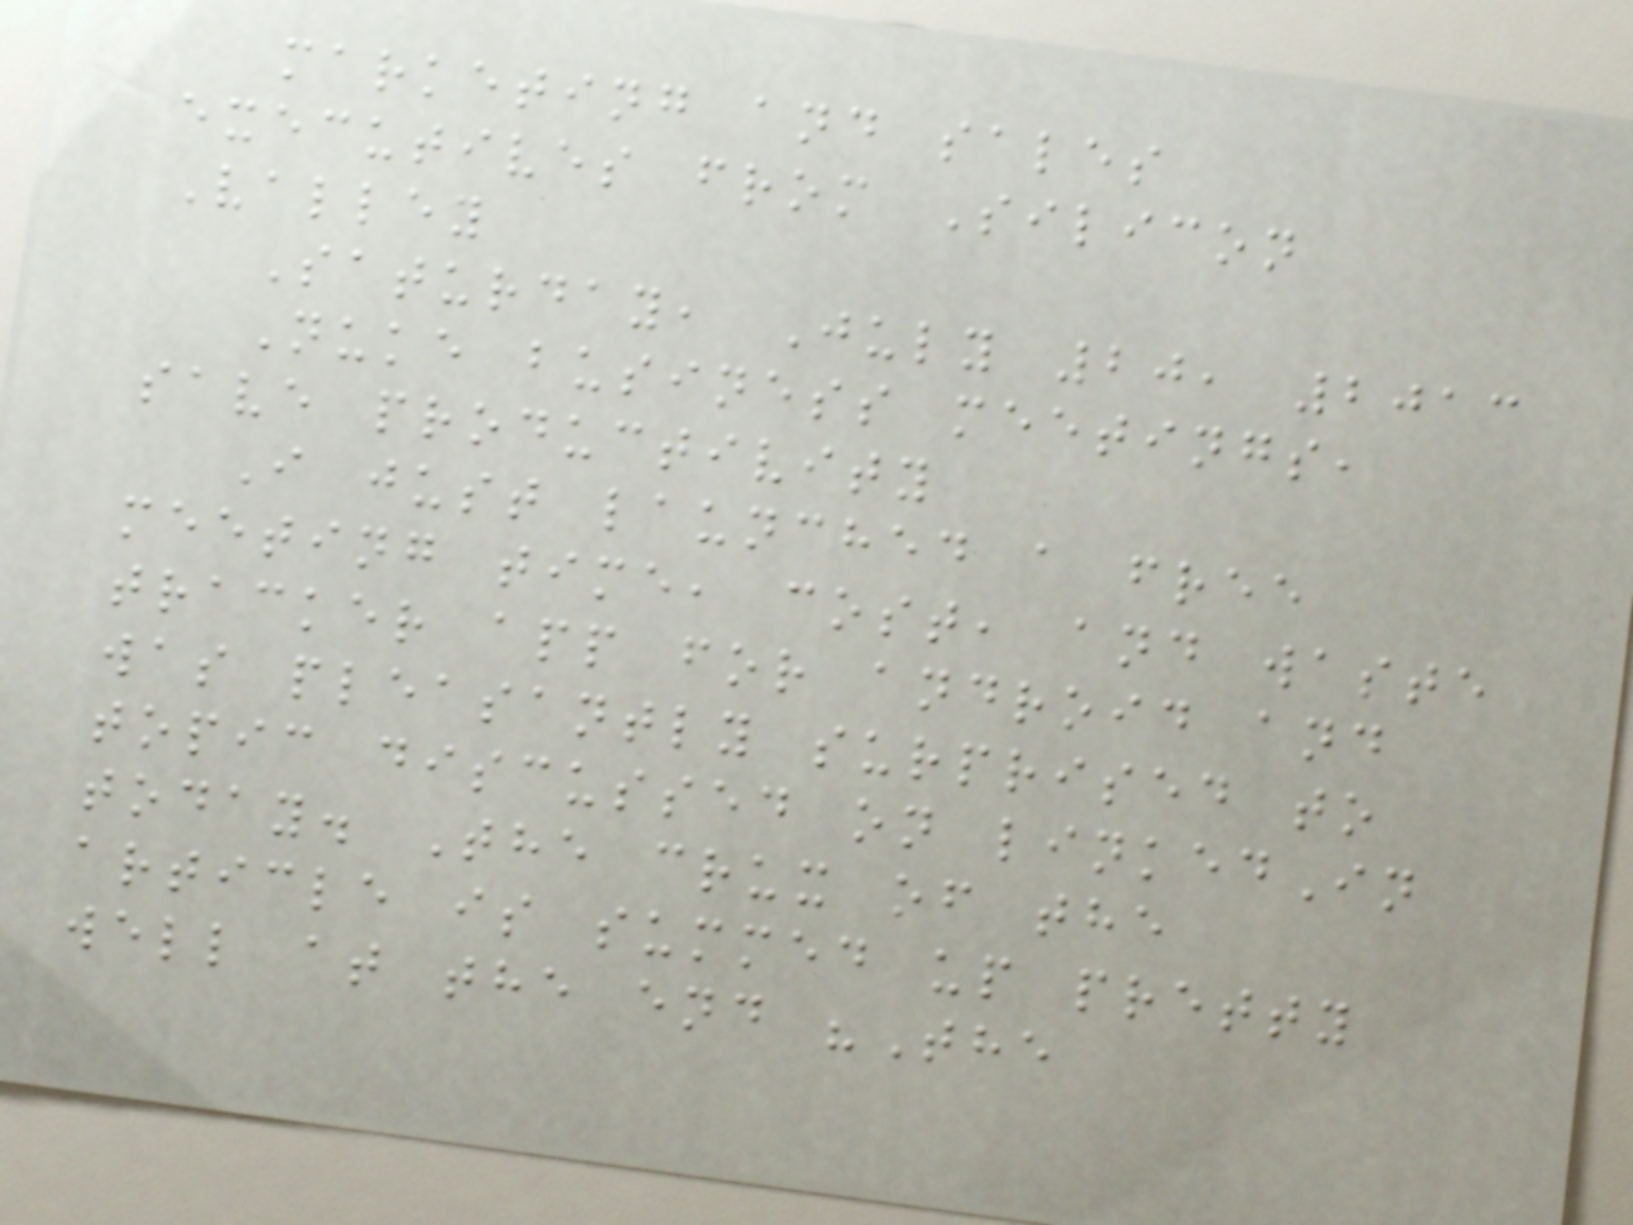marketing and sales
executives from Silicon
Valley
Saturday, July 20, 2013
Nuke business meetings,
save productivity
I just launched a free
meeting time, cost, and waste
tracker app for android and
was pleasantly surprised to
topic discussed on linkedIn
today. The crux of the
article is summed up pretty
well at the end "The
